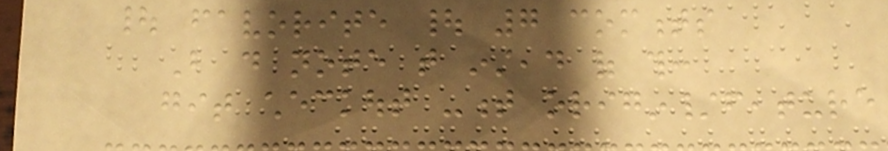| favorite | 7 comments
But do note that instead of this:
git checkout -t origin/feature
